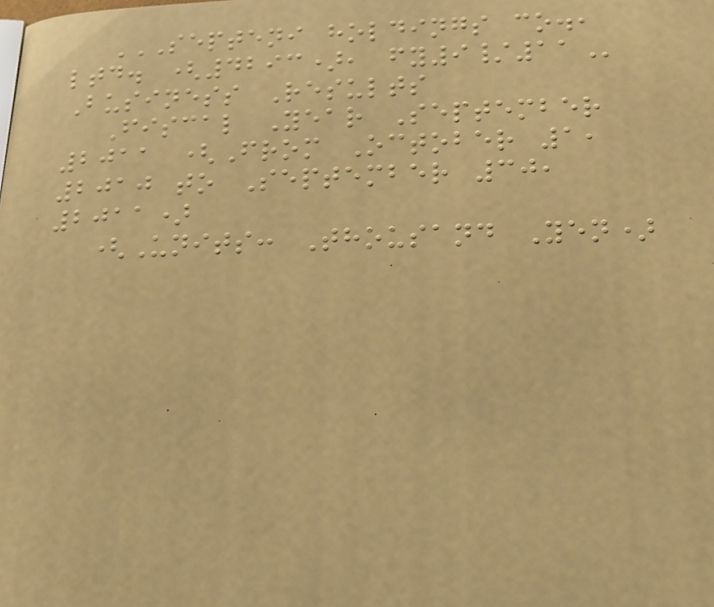SEPTENI HOLDINGS CO.,
LTD. (4293), FY9/11
Business Results
Fiscal Year September
2011 (From October 1,
2010 to September 30,
2011)
(Units: Thousand Yen)
